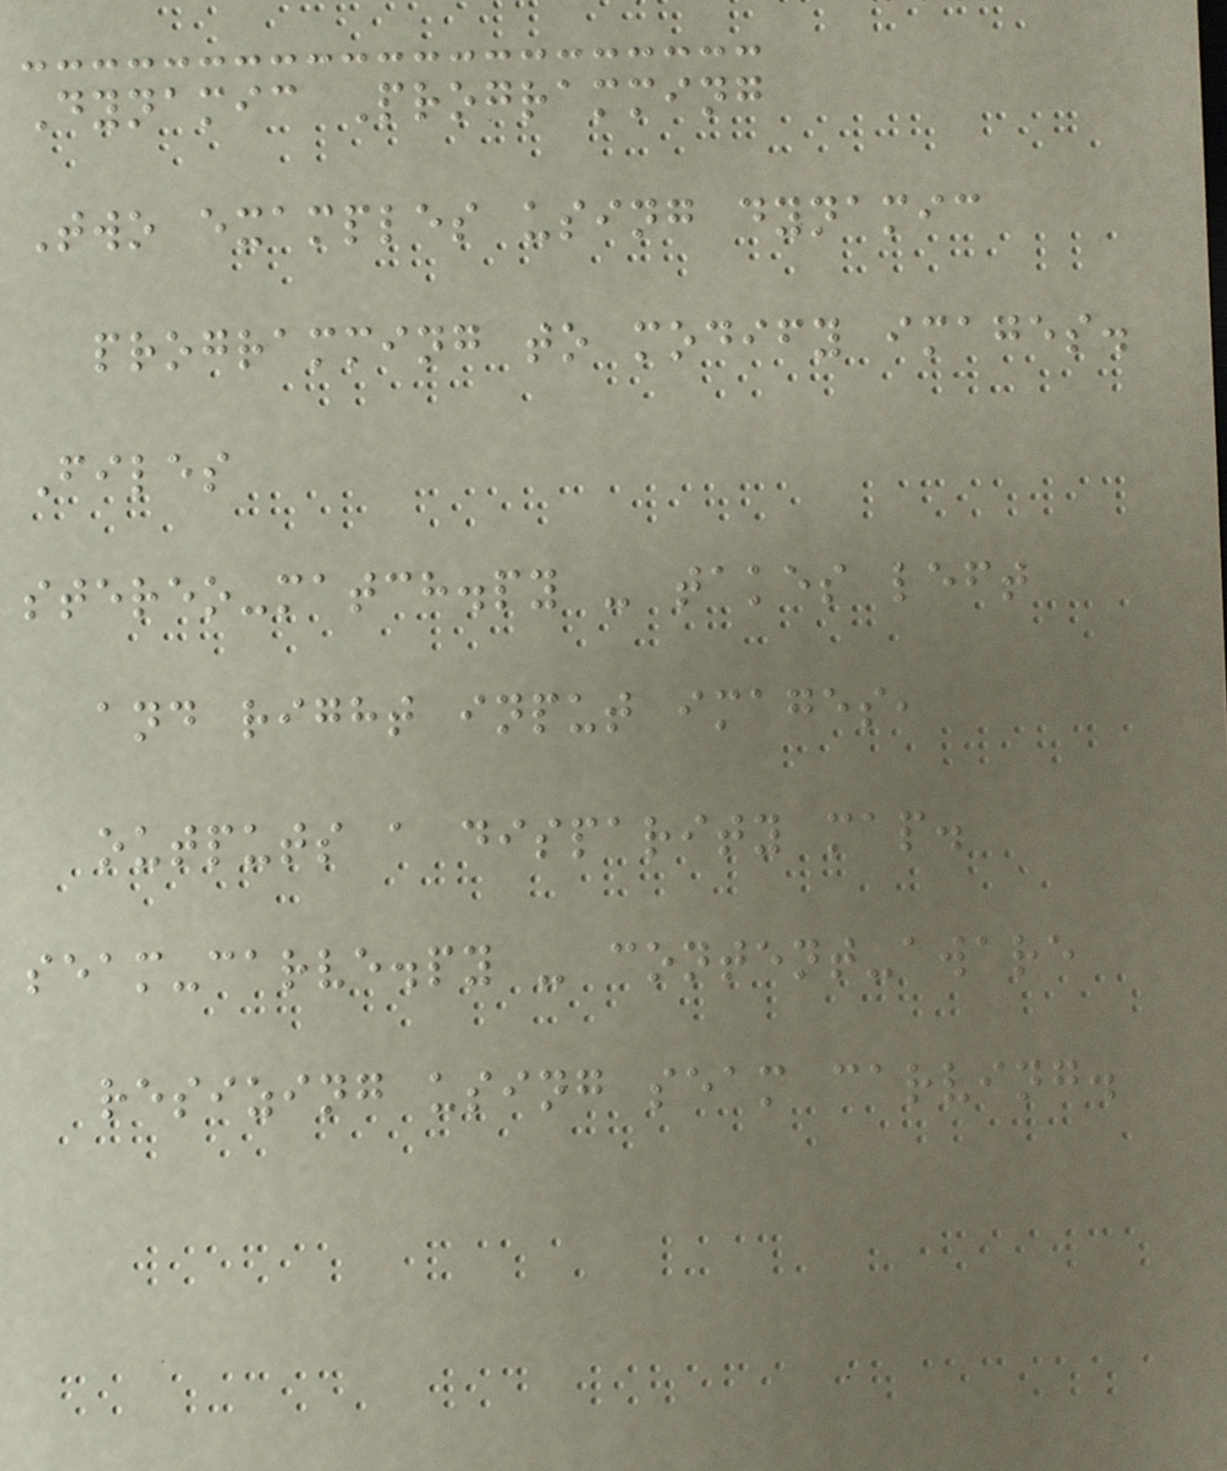Dynamic Programming
Two examples using dynamic
programming to modify images.
Files
stereo-match.py - takes left
and right input images,
outputs a disparity map.
seam-carve.py - content-aware
resizing using seam carving.
